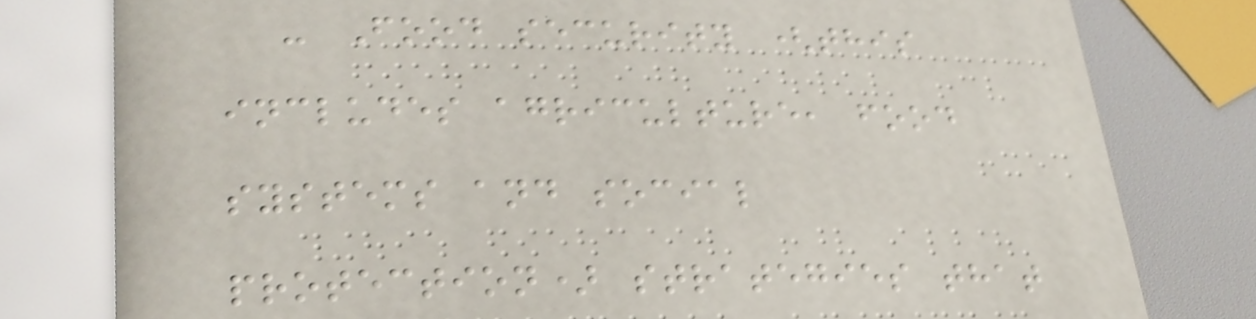- Food security (this
includes agriculture, food
systems and social
protection) strategies that
